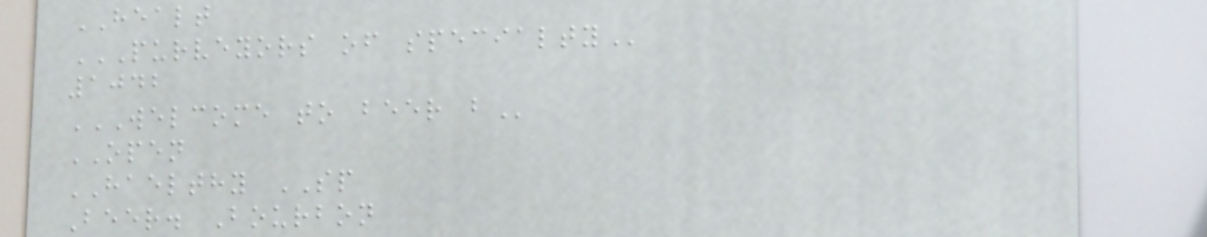HEALT
PURVEYORS OF SPECIALTY
1042
WELCOME TO BEER B
OPEN
HAELTHY SP
Beer. Bourbon
